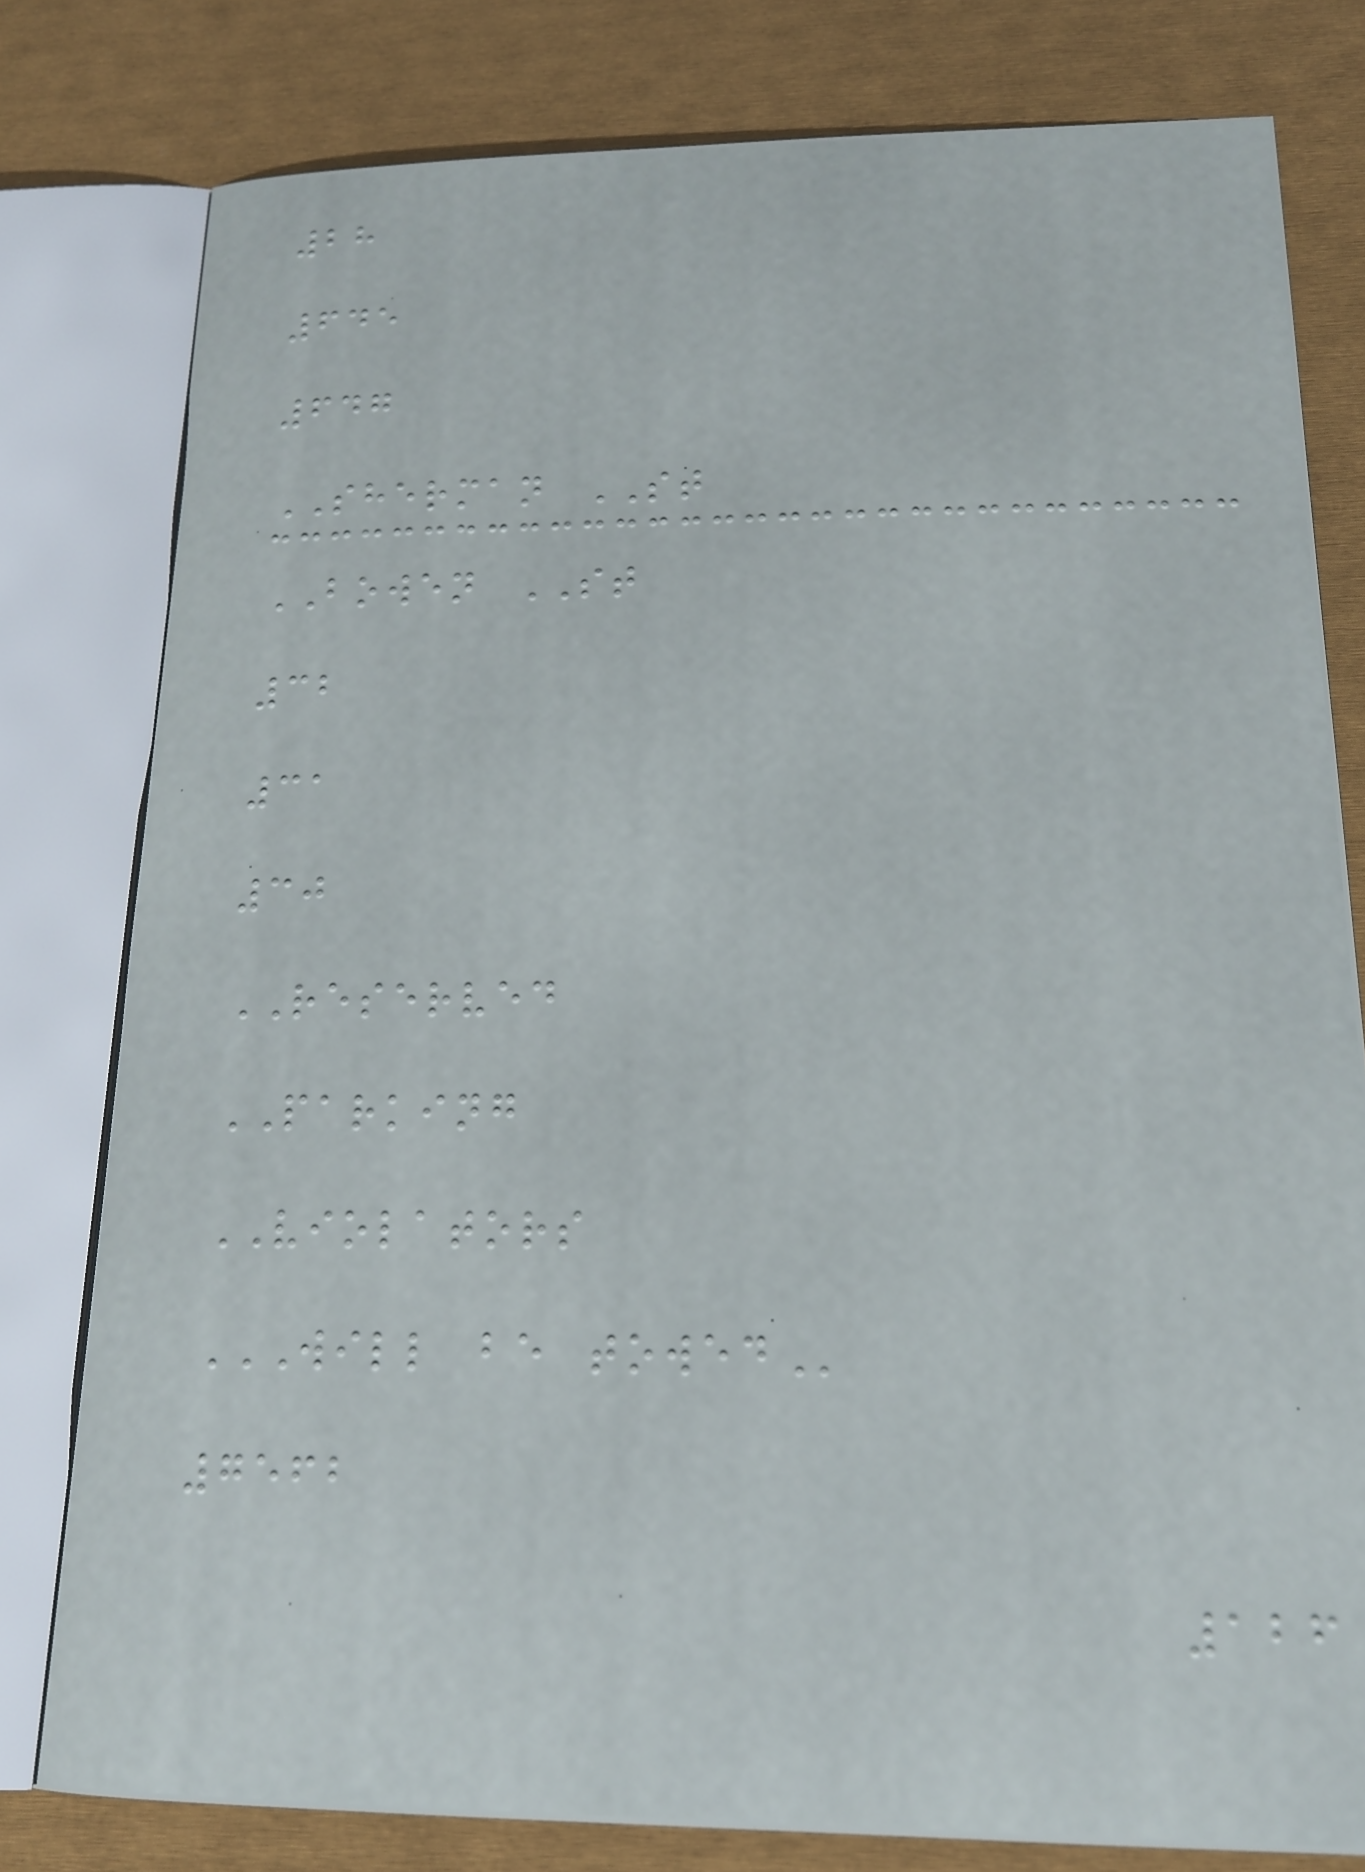28
645
647
SHERMAN ST
BOWEN ST
32
31
30
RESERVED
PARKING
VIOLATORS
WILL BE TOWED
7562
126
